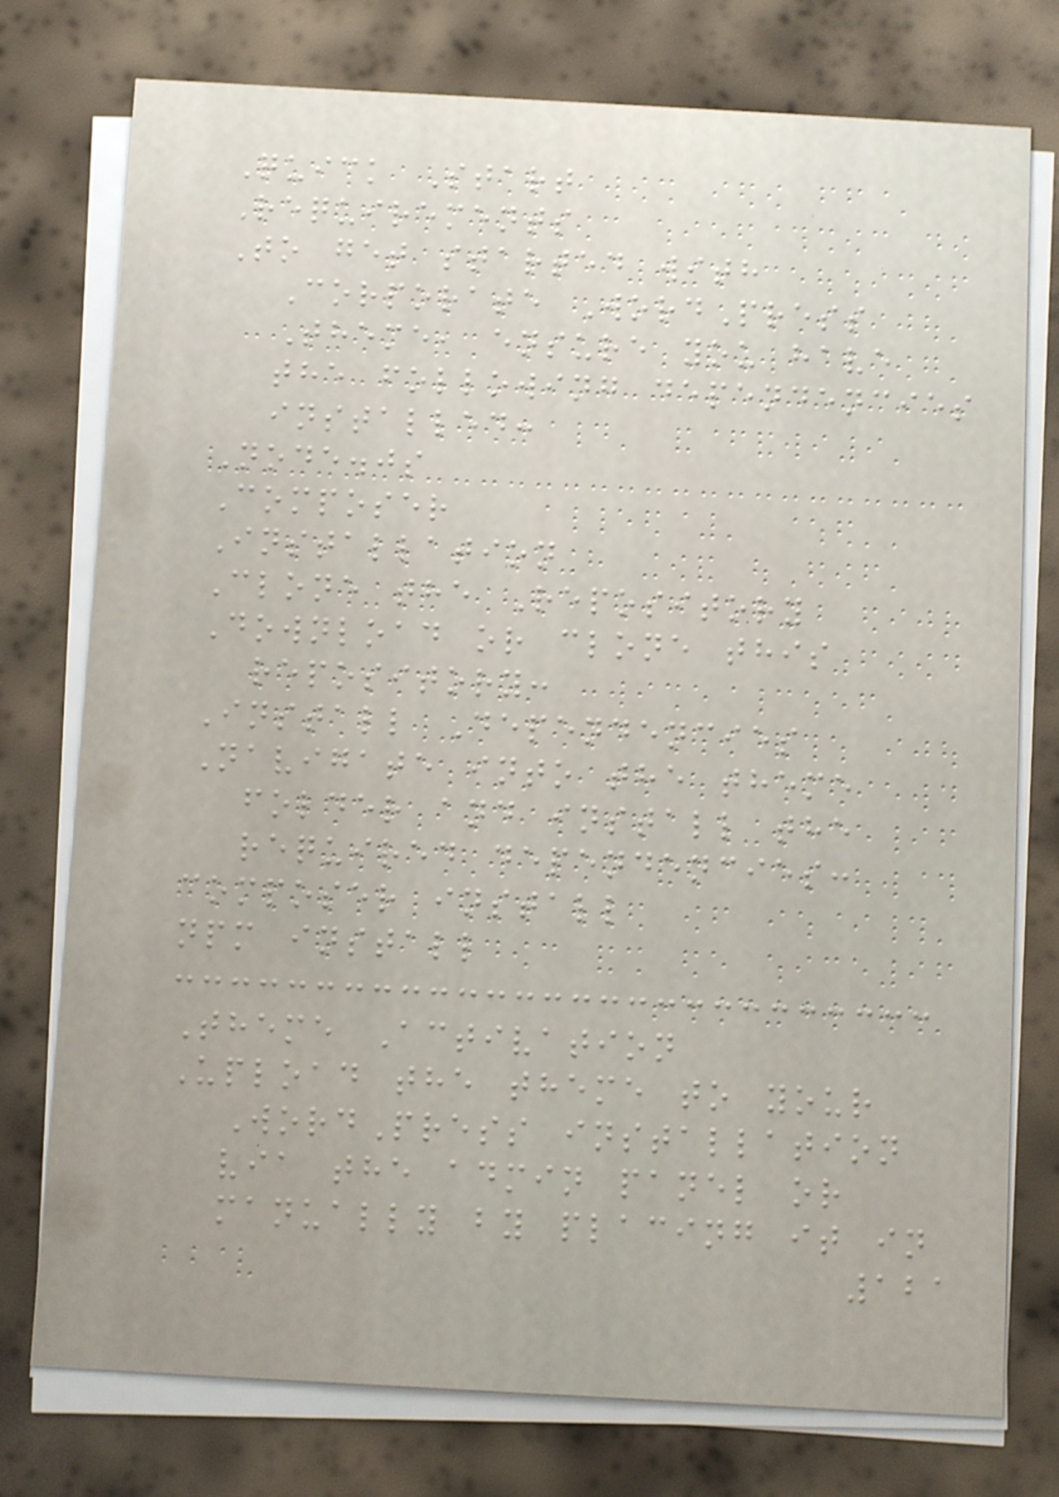Quick Start
Requirements
To get started with
Corporate WordPress
Theme, ensure you have
the following dependencies
installed:
Node.js
Composer
Installation
Clone the Repository
Download or clone this
repository:
Install Dependencies
Navigate into the theme
folder and install the
required dependencies:
composer install
npm install
Theme Activation
Upload the theme to your
WordPress installation
via the admin panel or
manually by placing it in
121
